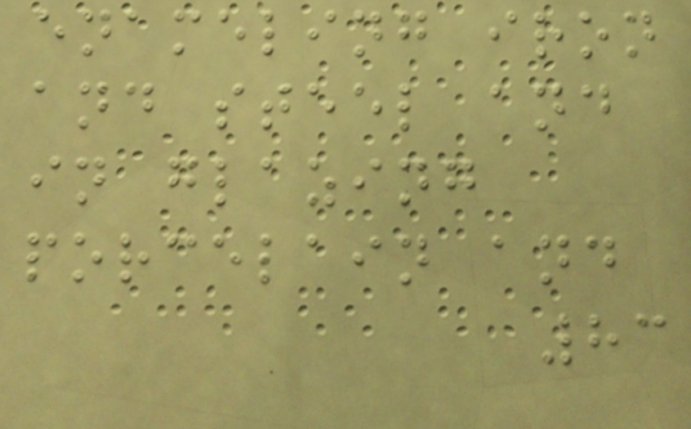enameling iron
and steel and
in glazing
porcelain and
83
